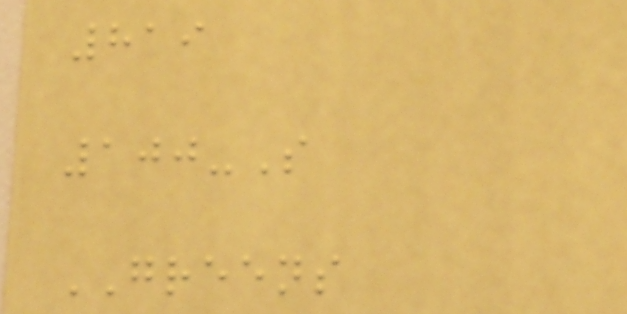819
100-S
GREENS
